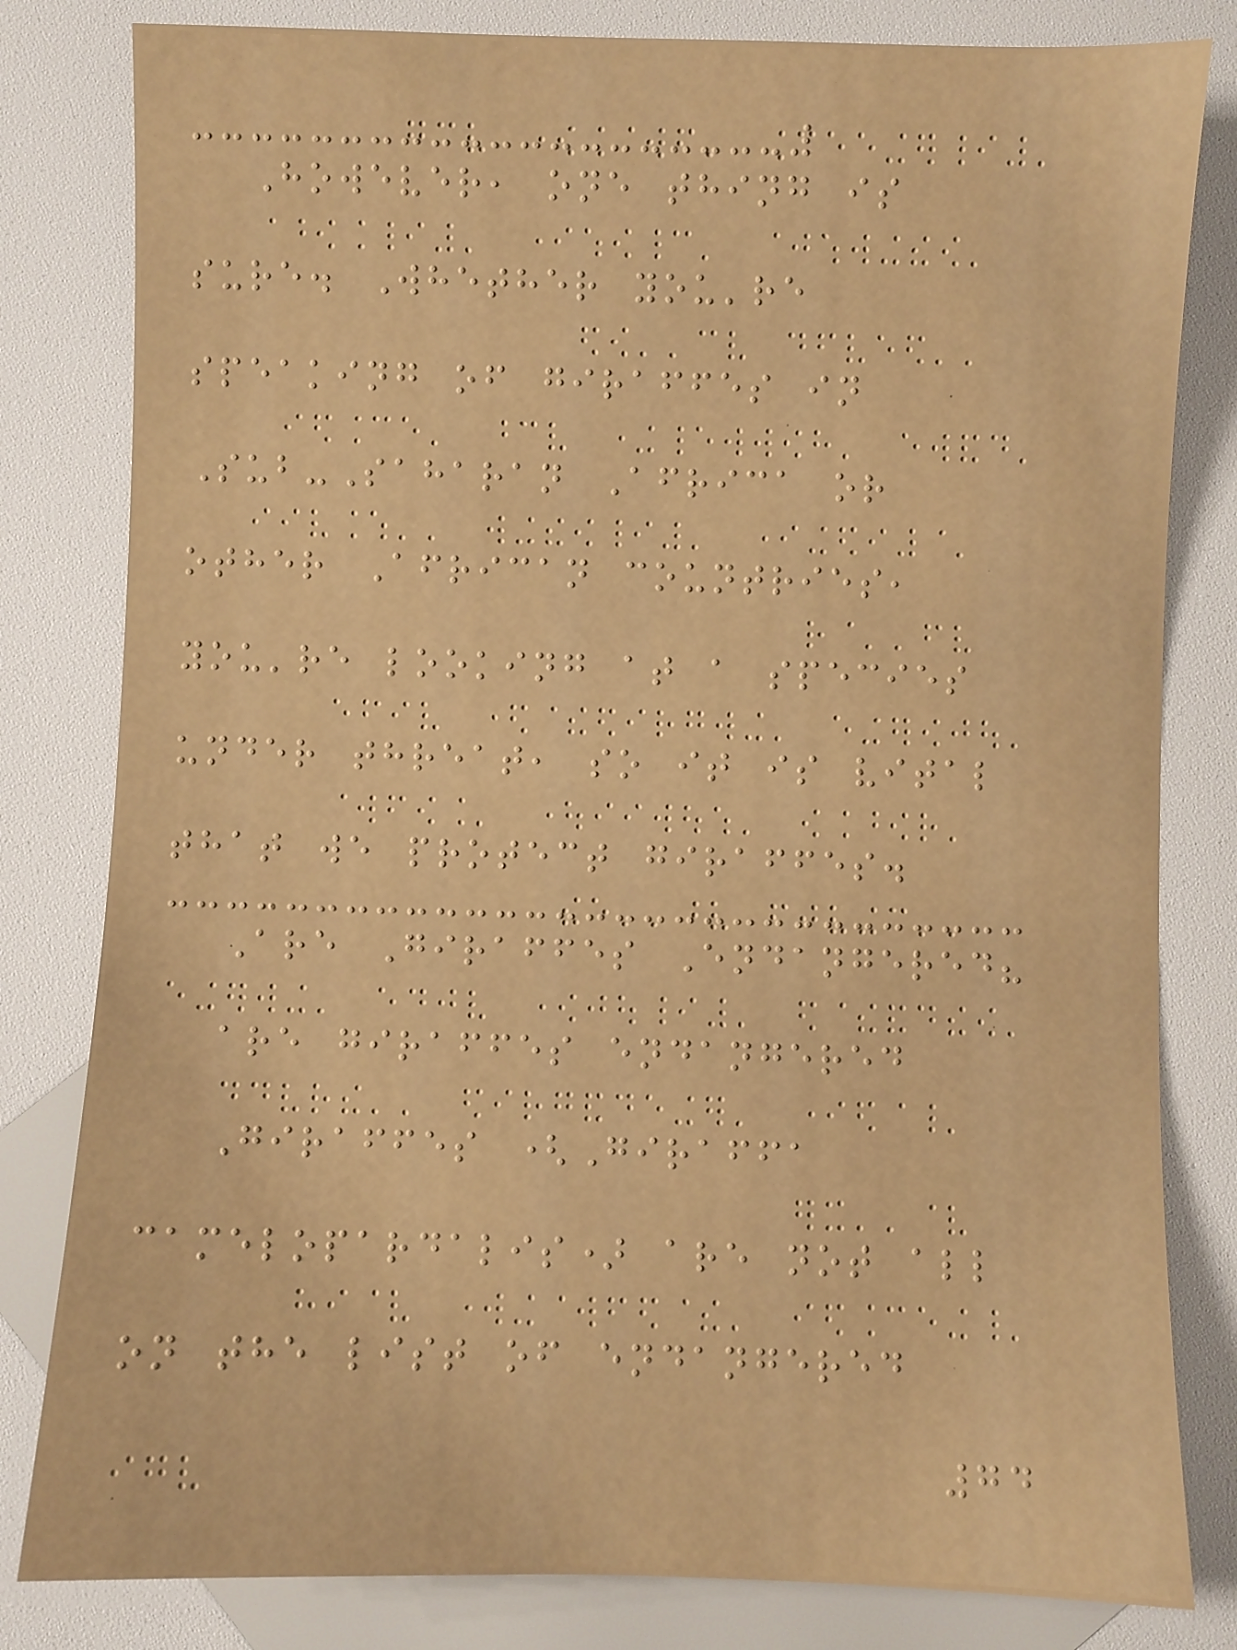However, one thing is
sure. Whether you're
speaking of giraffes in
Sub-Saharan Africa or
other African countries,
you're looking at a species
under threat, so it is vital
that we protect giraffes.
Are Giraffes Endangered?
are giraffes endangered
Giraffes (Giraffa
camelopardalis) are not all
on the list of endangered
74
